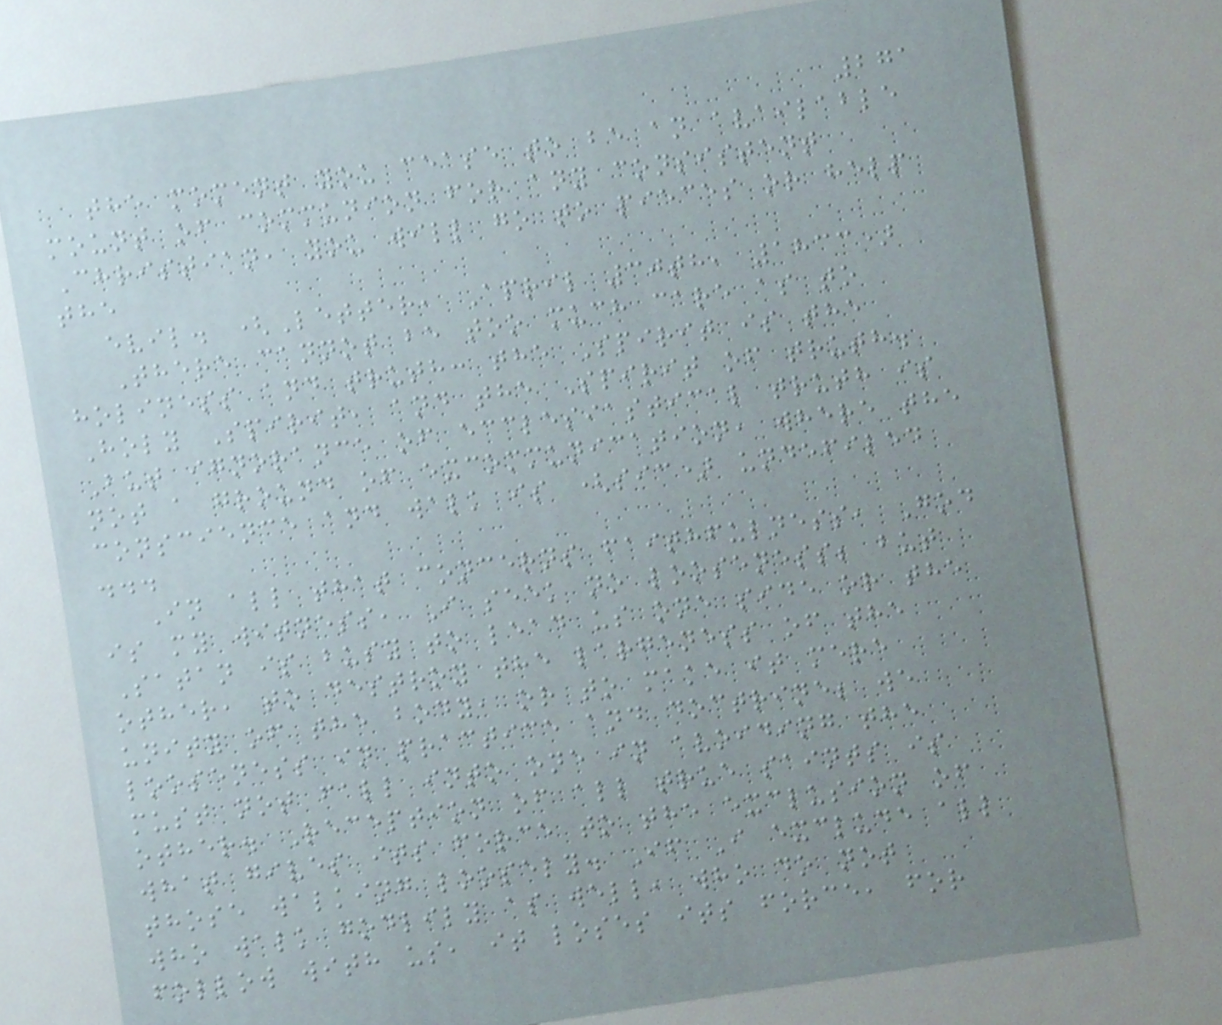271
the moment you cease to be an available
mount of communion for any consistent
Christian, you will go to pieces or help
the
evil. (Letter, April 30th, 1833)
There cannot be too much care as to
holiness and truth: the Spirit is the
Holy Spirit, and the Spirit of truth.
But ignorance of ecclesiastical truth is
not a ground of excommunication, where the
conscience and walk is (sic) undefiled
...
In all that concerns faithfulness, God
is my witness, I seek no looseness; but
Satan is busy to lead us one side or the
other, to destroy the largeness of the
unity of the body, or to make it mere
looseness in practice and doctrine; we
must not fall into one in avoiding the
other. Reception of all true saints is
what gives its force to the exclusion of
those walking loosely. If I exclude all
who walk godlily as well, who do not
follow with us, it loses its force, for
